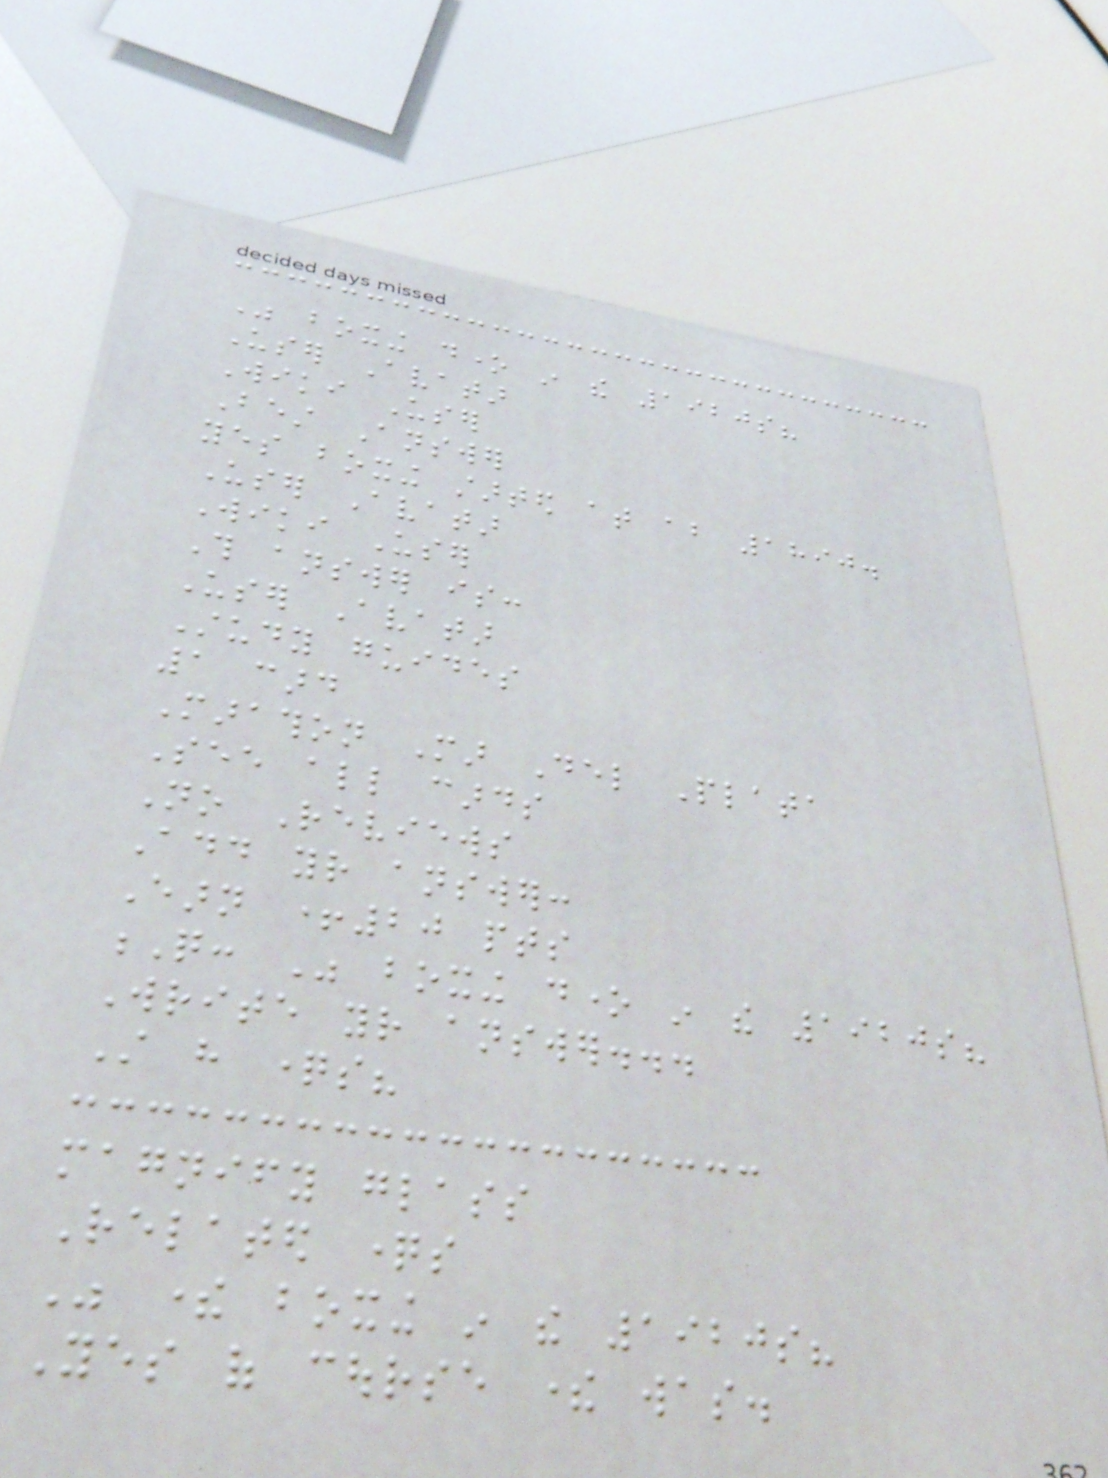Was boxing done in the 1920s?
User Avatar
Wiki User
Best Answer
yes boxing started at about 1890.
User Avatar
Wiki User
This answer is:
User Avatar
Study guides
1 card
Marathon Mar Del Plata
See all cards
No Reviews
Add your answer:
Earn +20 pts
Q: Was boxing done in the 1920s?
Write your answer...
Still have questions?
magnify glass
Related questions
Was there boxing in the 1920s?
Yes of course there was.
